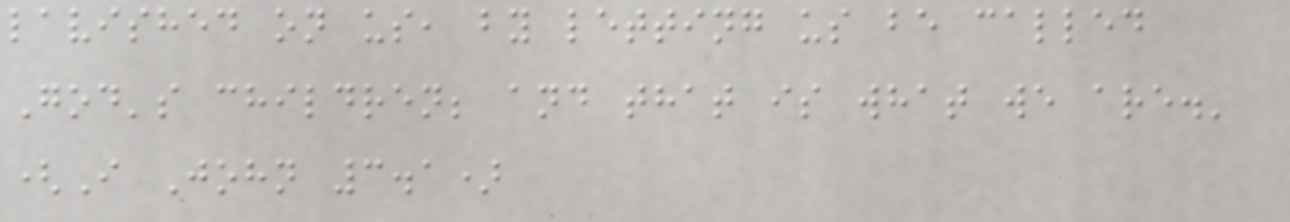lavished on us, by letting us be called
God's children; and that is what we are.'
(I John 3.1)
